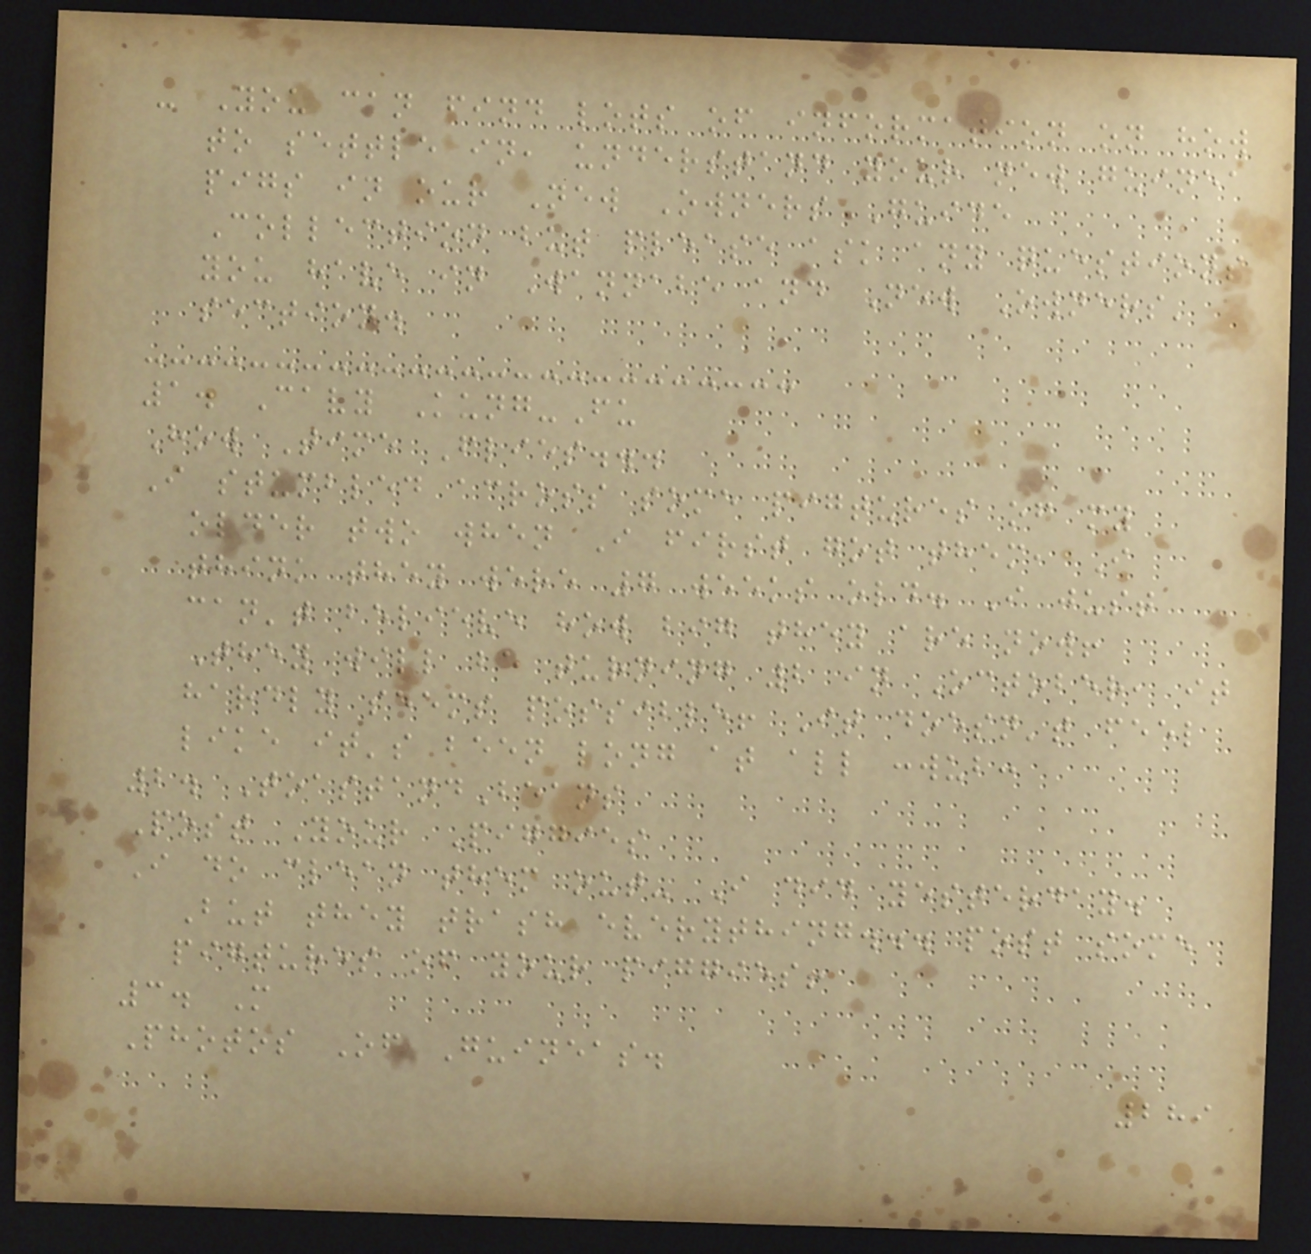- You can find lots of information on how
to settle in, understand your new guinea
pigs in our New Owners Guide
Collection but please ask any questions
you have in Wannabe and New Owners'
section.
1. Cavy Kung-Fu
How Time Flies...
I stumbled across some pigtures of my
older two when I first got them, I
think they were 7 weeks old. I just
can't believe how big they are now!
They will be turning 2 in October, it
hardly seems possible! It doesn't feel
like it's been long at all :wub:
2. ToastandBeans
Post Your Piggies
I do clean them out- I did yesterday.
But they trash everything... post some
pigtures of your piggies!
3. M
Photos Of Guineas.
289
